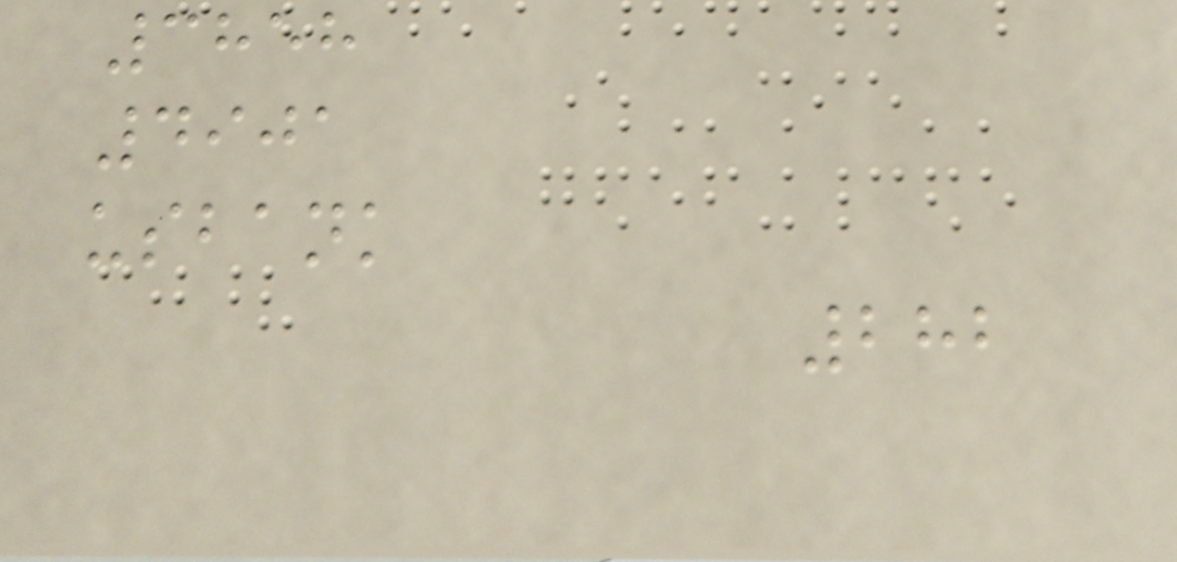3858
4901
usbank
282
